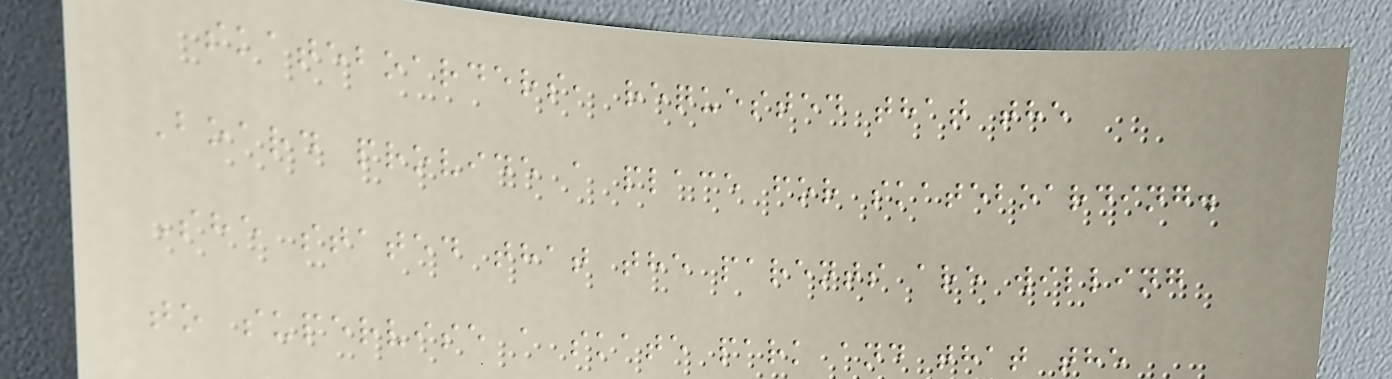skateboarders, requested that the
Board provide a place for skateboarding.
She stated that the parents are willing
to supervise a skate park and that the
